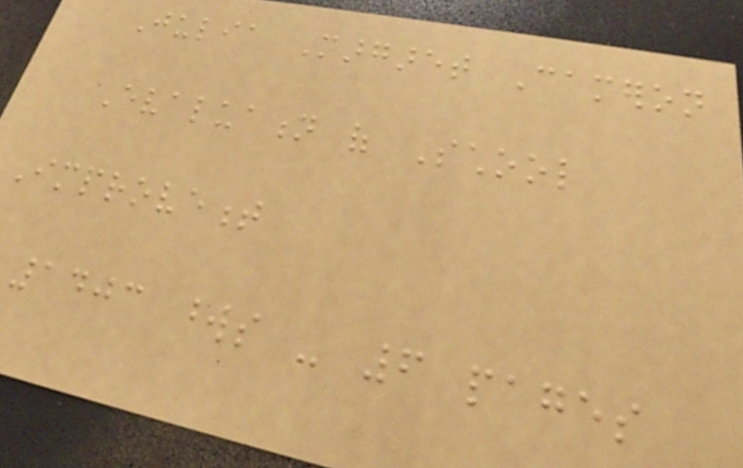Julia Margaret Cameron
Evaluation of School
Improvement
1403 words - 6 pages
